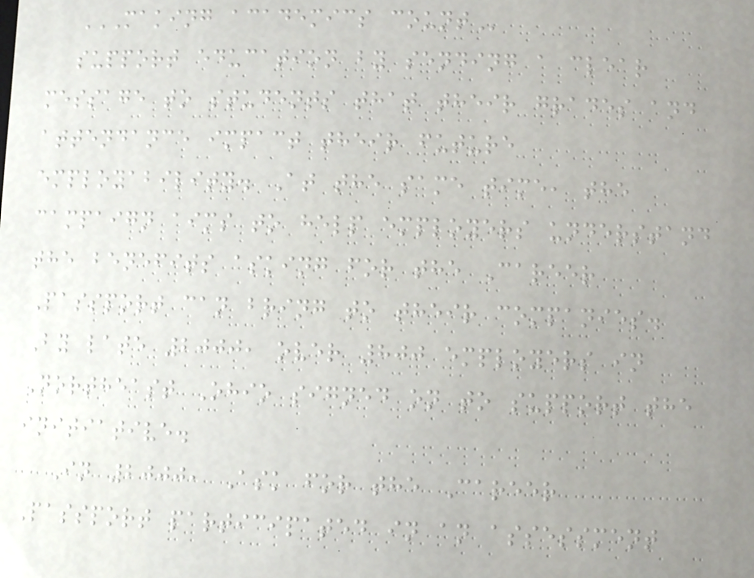MAKING ACADEMICS COUNT
support education by sending a clear
message to students that their grades and
attendance impact their future
employability. At the same time, the
campaign aims to help employers understand
the benefits asking for the Career
Passport can bring to their companies.
By late 2000, over 800 employers in
Northeast Ohio signed on to support the
initiative.
In 2000, Ask for the Career
Passport participated in an assessment
